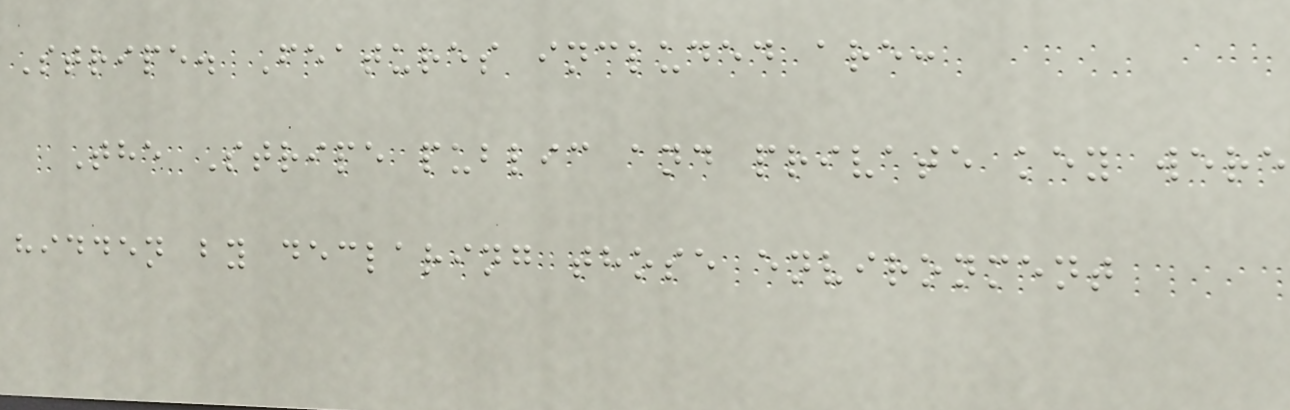Stripe. Features included are:
The Stripe public and private key were
hidden by declaring those environment
